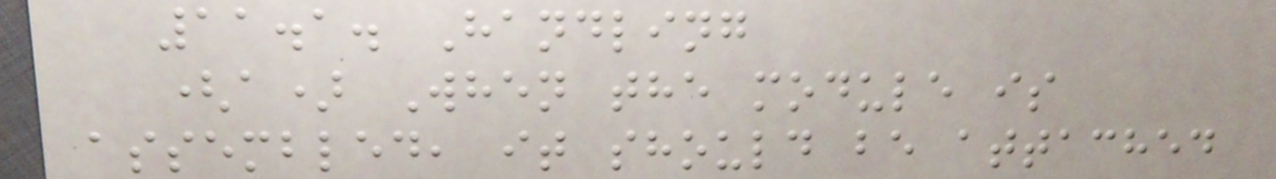11.1. Handling
(a) When the module is
assembled, it should be attached
